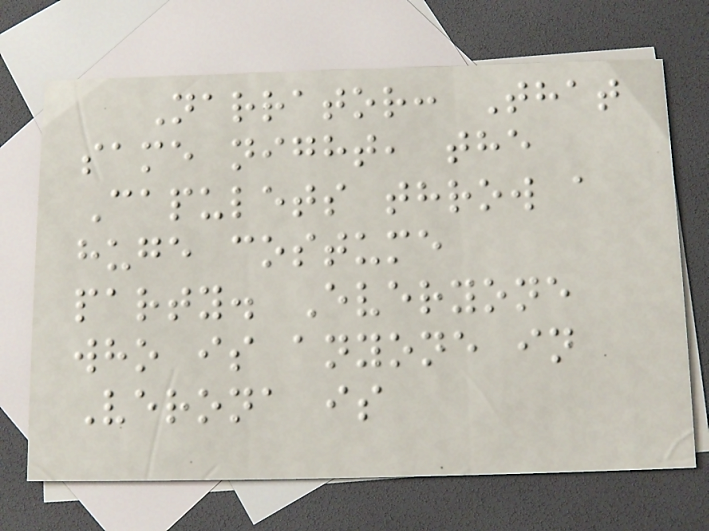Narrator: That
same night, the
Capulets throw a
huge costume
party. Everyone
who is anyone in
Verona is
